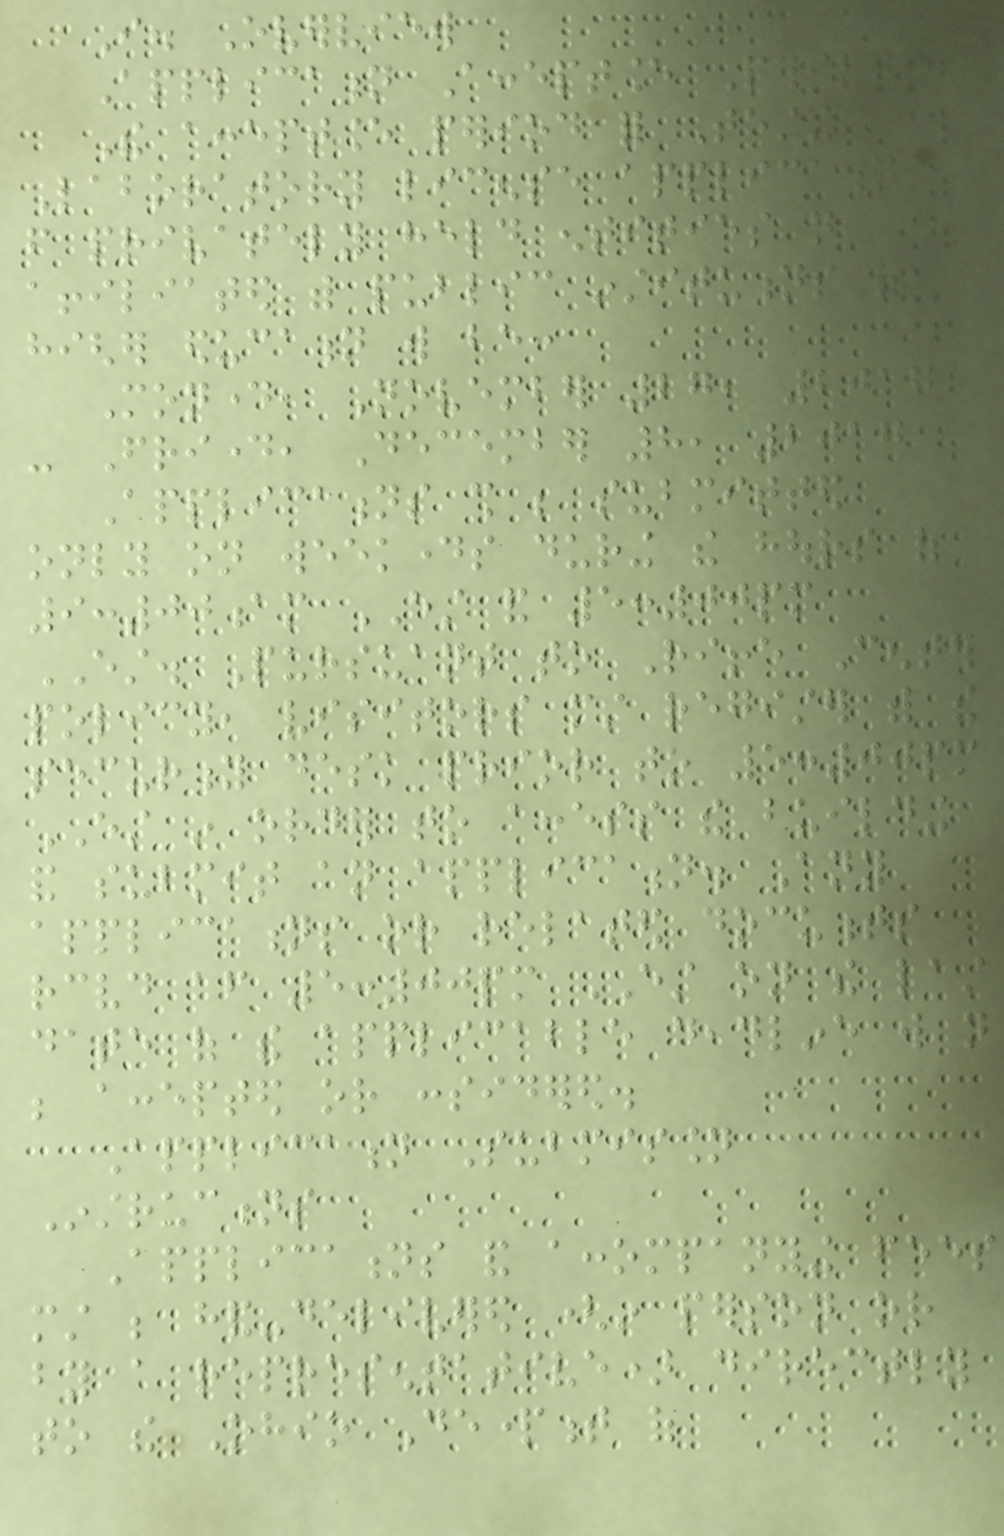I. Overview
Application Acceptance Periods
The acceptance period for Testing
Laboratory license applications
from privately held entities not
affiliated with public institutions of
higher education will be:
Monday, November 27, 2017
- Friday, December 8, 2017
Applications shall be submitted
only on weekdays during the hours of
9:00am EST and 5:00pm
EST. Pursuant to Riffe Center
policy, visitors must register with the
security desk prior to 5:00pm
EST in order to access the building
and submit an application. Any
applications or related documents
received after 5:00pm EST on the last
date of the applicable deadline will not
be accepted or considered.
Application Submission
Instructions
Applications and accompanying fees
must be hand-delivered (in person or
by a representative) directly
to the Ohio Department of
